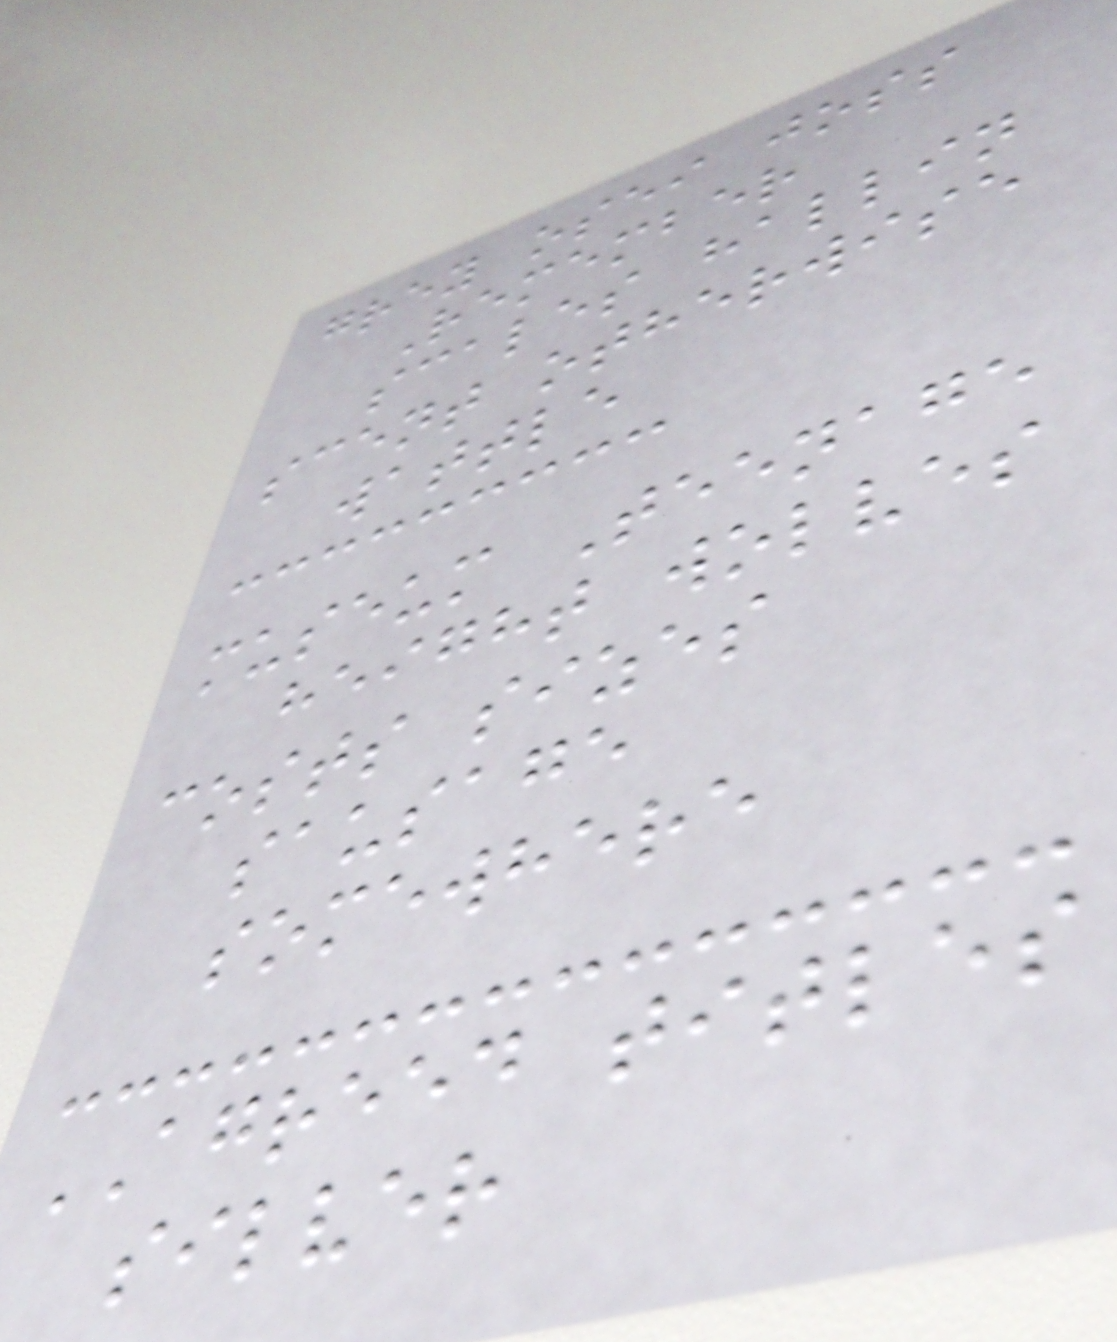grey osei joss
Remember
scales hallin
scent otherwise
wattle
museum Teenage
height wolves
costs sizes
sausage
somewhere
AGREED titles
silver
